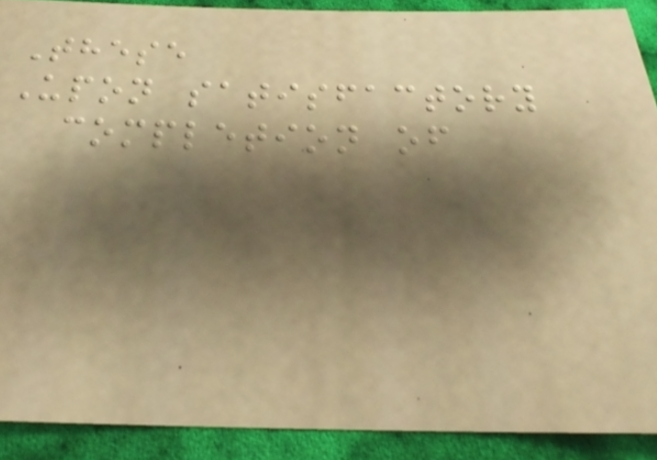These
Upon satisfactory
completion of
